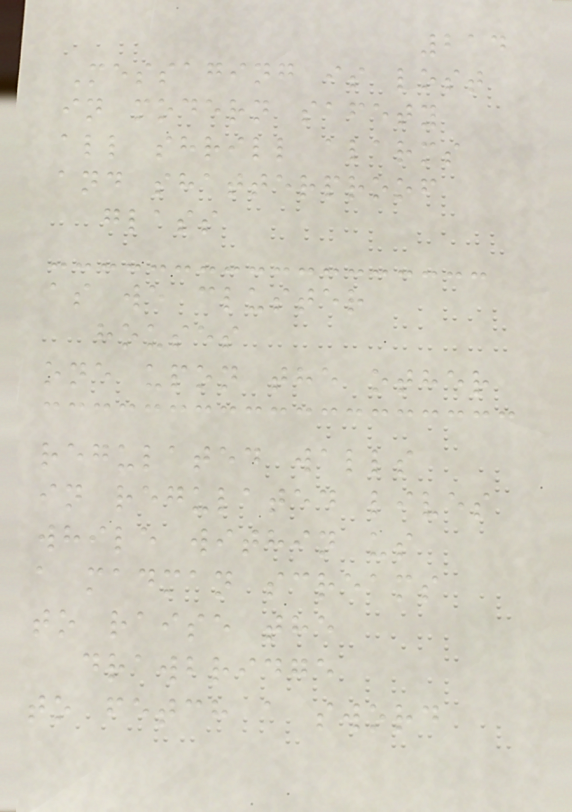214
Messaging is lost
in modern safety
all shrill alarms
and shatterproof
glass
as we cluster
houses
one upon the other
regulated walls
in regulated lives
while within us
a madman screams
to raise the
drawbridge
to fetch a sword
